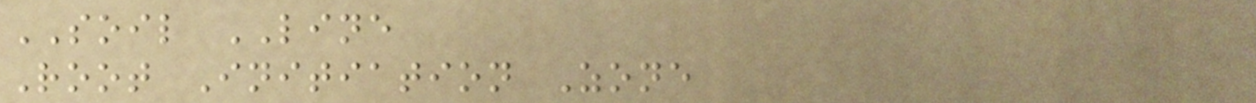SOIL LINE
Root Initiation Zone
